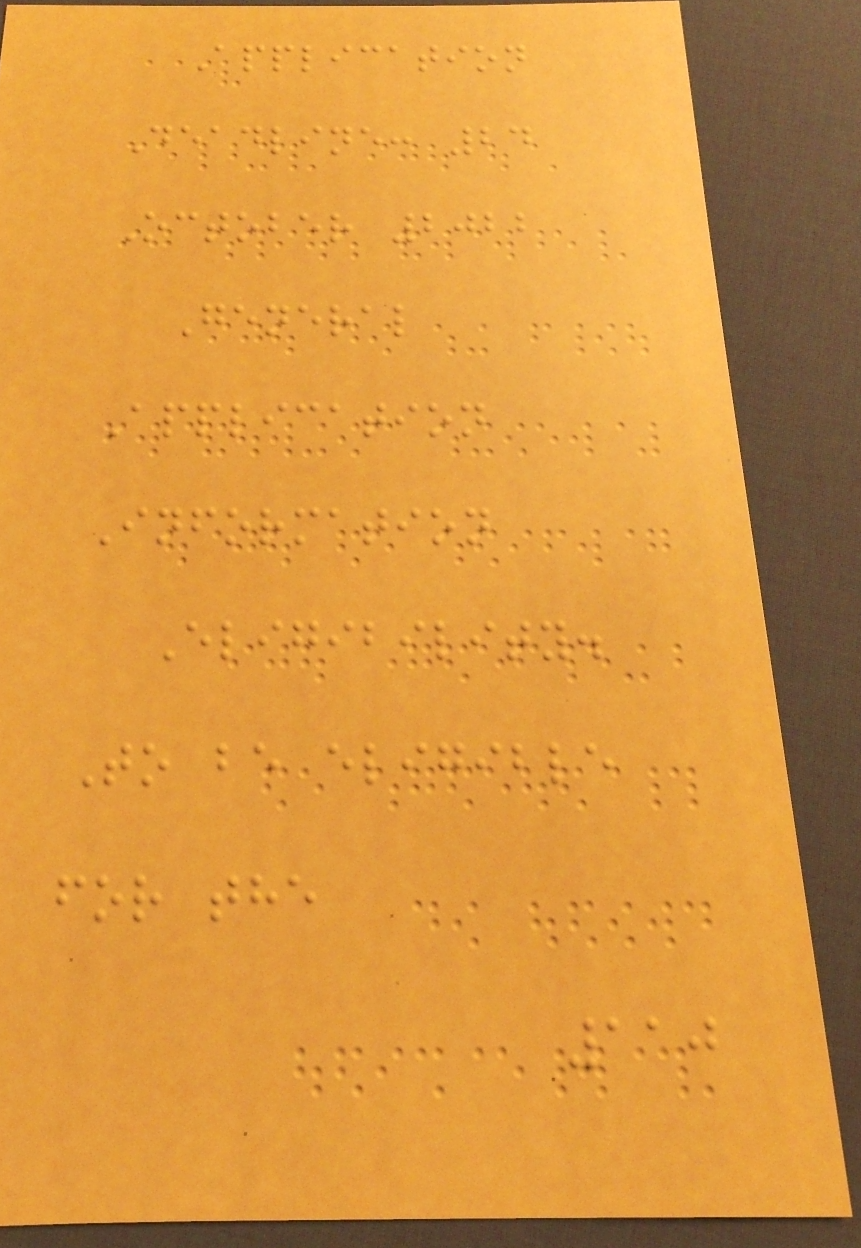Application
Deadline: 24
October 2022
General
Application
Information
Eligibility.
To be eligible
for the
110
